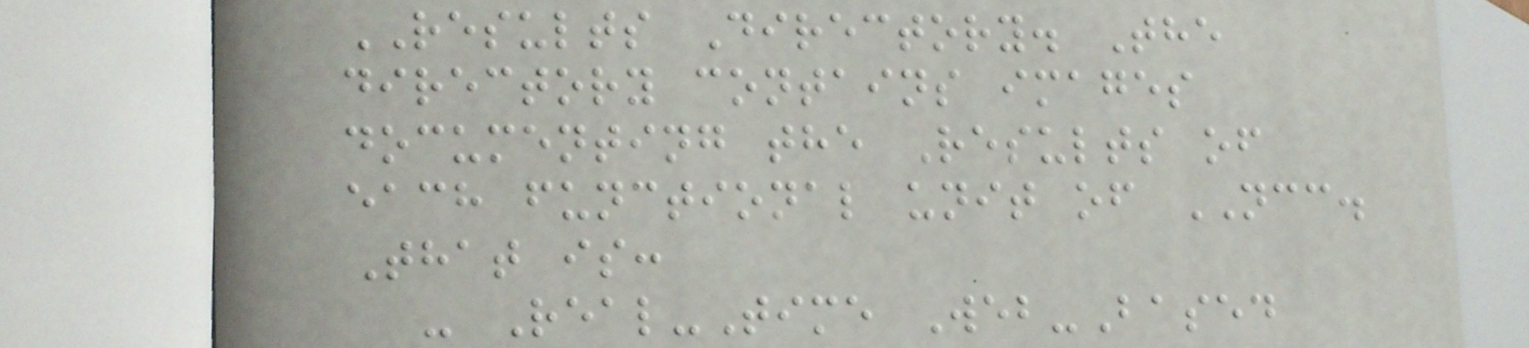RESULTS Directory. The
directory contains images
documenting the Results of
each functional unit of NCC.
That is:
- Real-Time Web-Based
